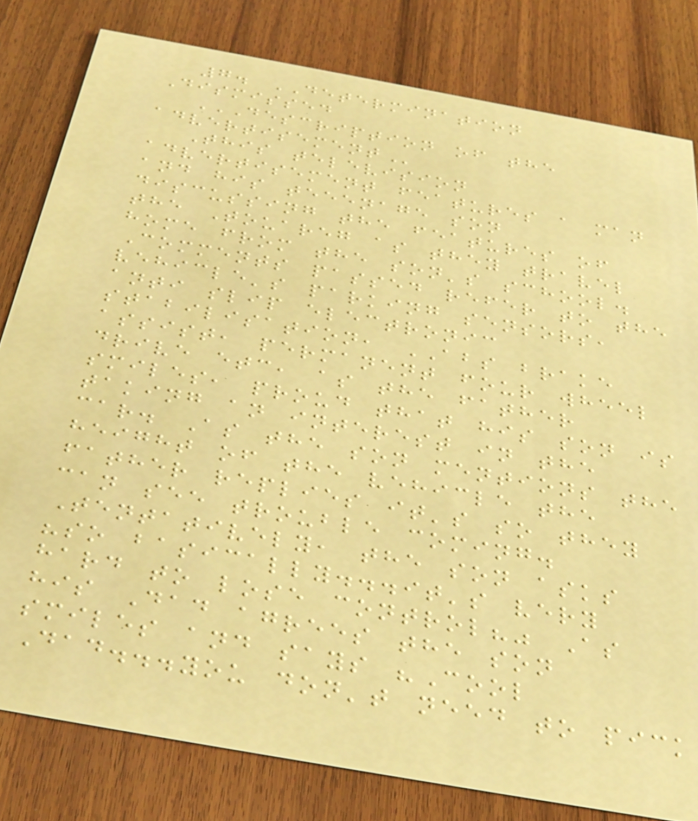7. DETERMINATION
Dismissed
DESCRIPTION OF THE
ADVERTISEMENT
This television
advertisement features a man
and his teeenage son
discussing the features of
the Touareg as they travel
home from the son's school.
Comments passed refer to the
vehicle's parking sensors,
anti slip electronic
stabilisation, ABS brake
assist, permanent four wheel
drive etc, as the father
smiles, proud that his son is
taking an interest in the
car. As the son mentions the
height of the vehicle the
father replies it's so they
can see trouble coming.
Tentatively, the son asks
"so basically...it's very
hard to lose control?" As
his Dad agrees the son
smiles and says "Cool
Dad...you don't need to pick
